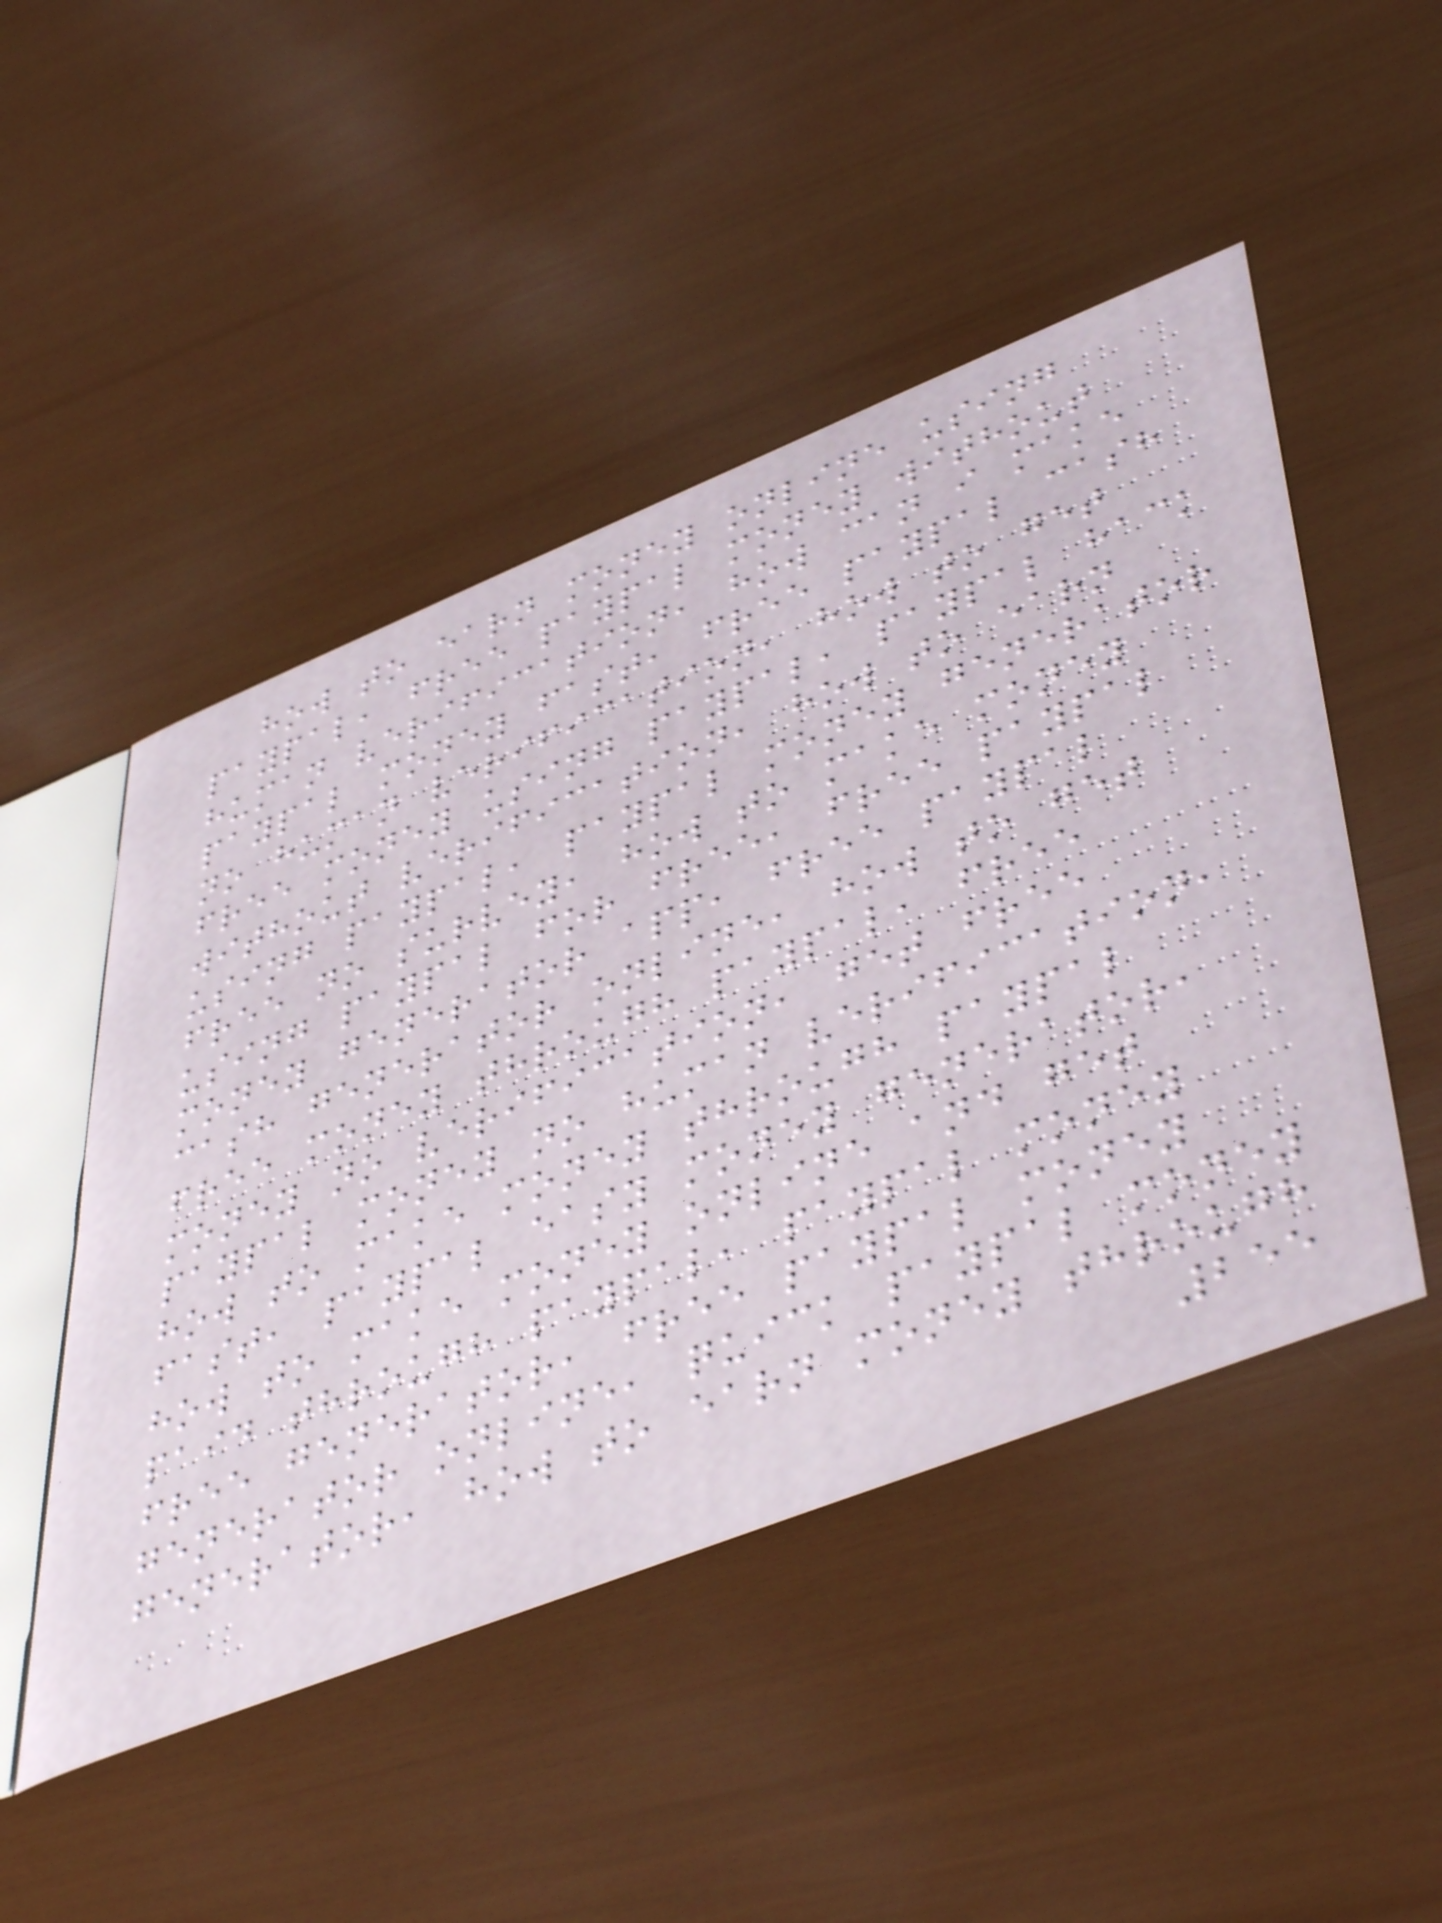how to earn money online using
paypal, free paypal money without
human verification, how can i make
paypal money fast, free paypal cash
no human verification, how to get
free money using paypal, paypal hack
without verification, how to earn
using paypal, paypal money generator
free no survey, how to make money
using paypal for free, free paypal
money generator app, free paypal
cash generator online, how to get
free money through paypal, free
money no verification, get free
paypal money no human verification,
how to make money through paypal
fast, paypal easy money generator,
how to make money online and get
paid through paypal, paypal money
free generator, free paypal money
generator online, quick paypal money
generator, how to earn money through
255
